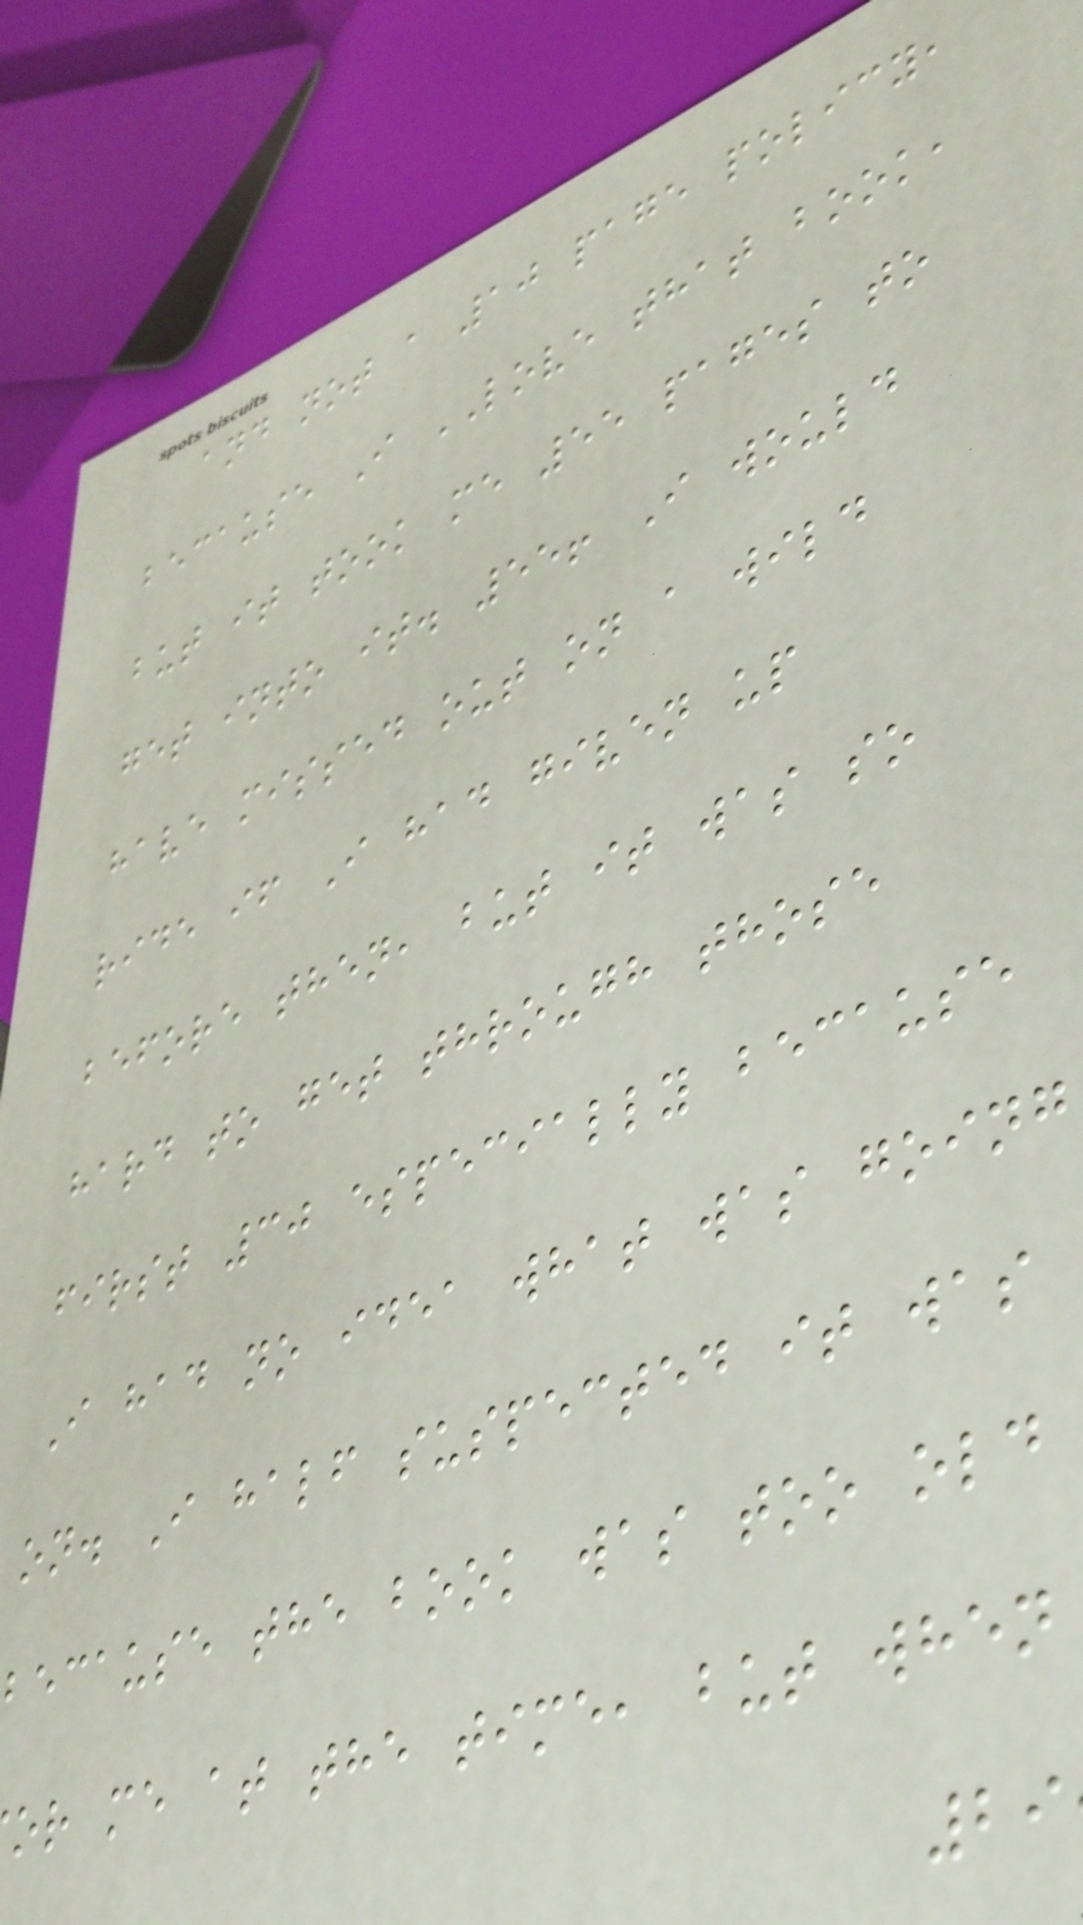and not a 10 page policy,
because I LOVE that book,
but it took me 55 pages to
get into it. 55! I would
have missed out on a wild
ride if I had given up
before then, but it was so
hard to get through those
first 30 especially because
I had no idea what was going
on. I half suspected it was
because the book was too old
or me at the time, but when
